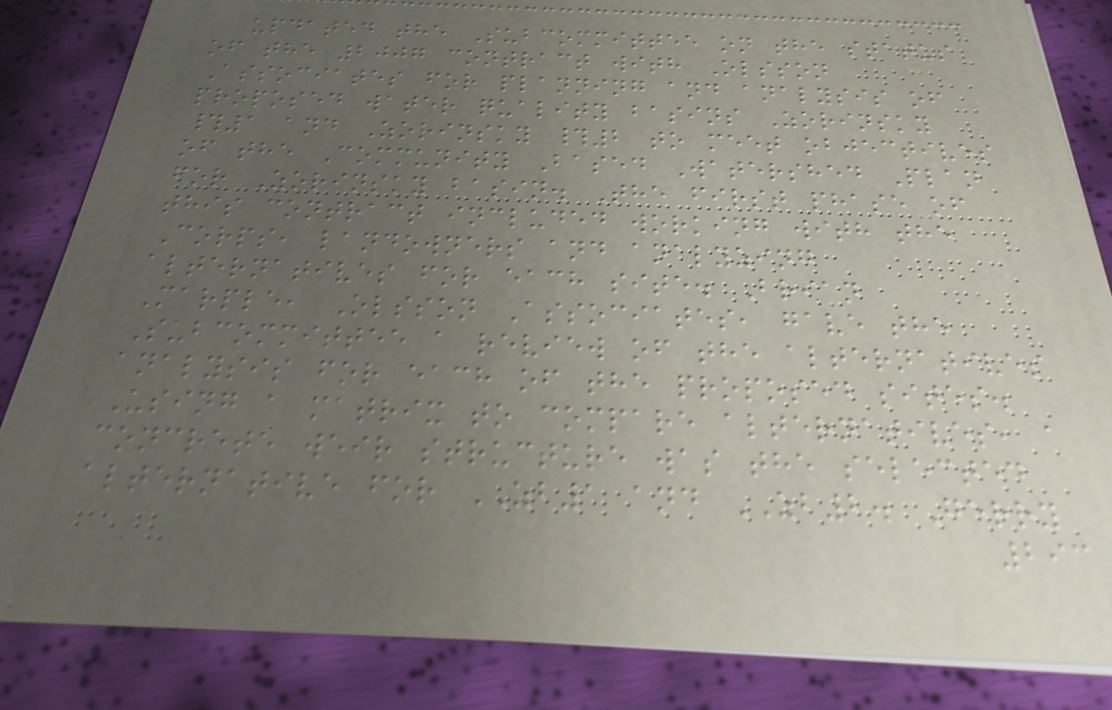updated the Subcommittee on the status
of the 2007 contract with Olsson
Associates for planning and analysis of
proposed water quality basins Zorinsky
#1 and Zorinsky #2 to meet objectives
of the Community Based Watershed Plan
for Zorinsky basin. The first phase of
this contract included working with the
Corps, landowners and analyzing
alternatives for each site. Brian
Marple, Olsson Associates, gave the
Subcommittee a review of the alternatives
analysis for each of the proposed sites.
Using a matrix to compare alternatives, a
concrete weir structure was the selected
alternative for ZB1 and ZB2. Gerry
293
